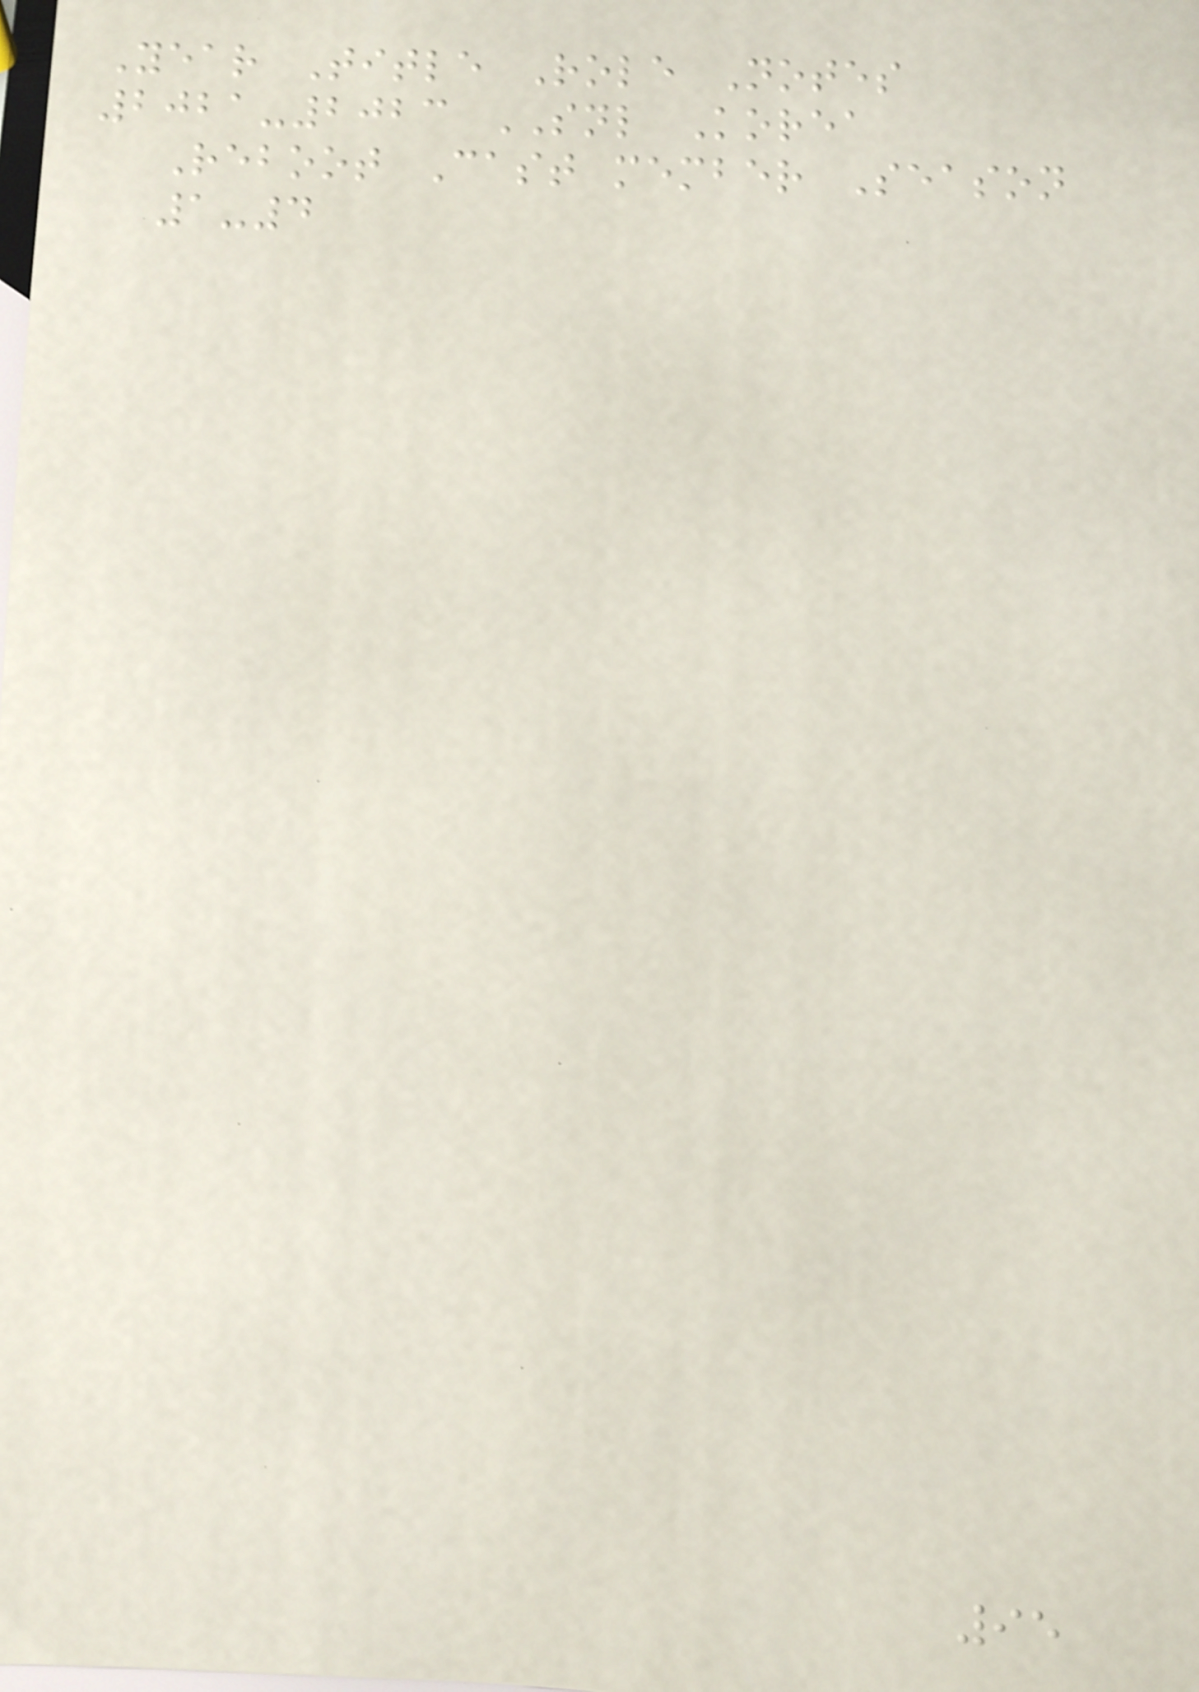Year Title Role Notes
2021-2023 SNL Korea
Reboot Cast member Season
1-4
95
